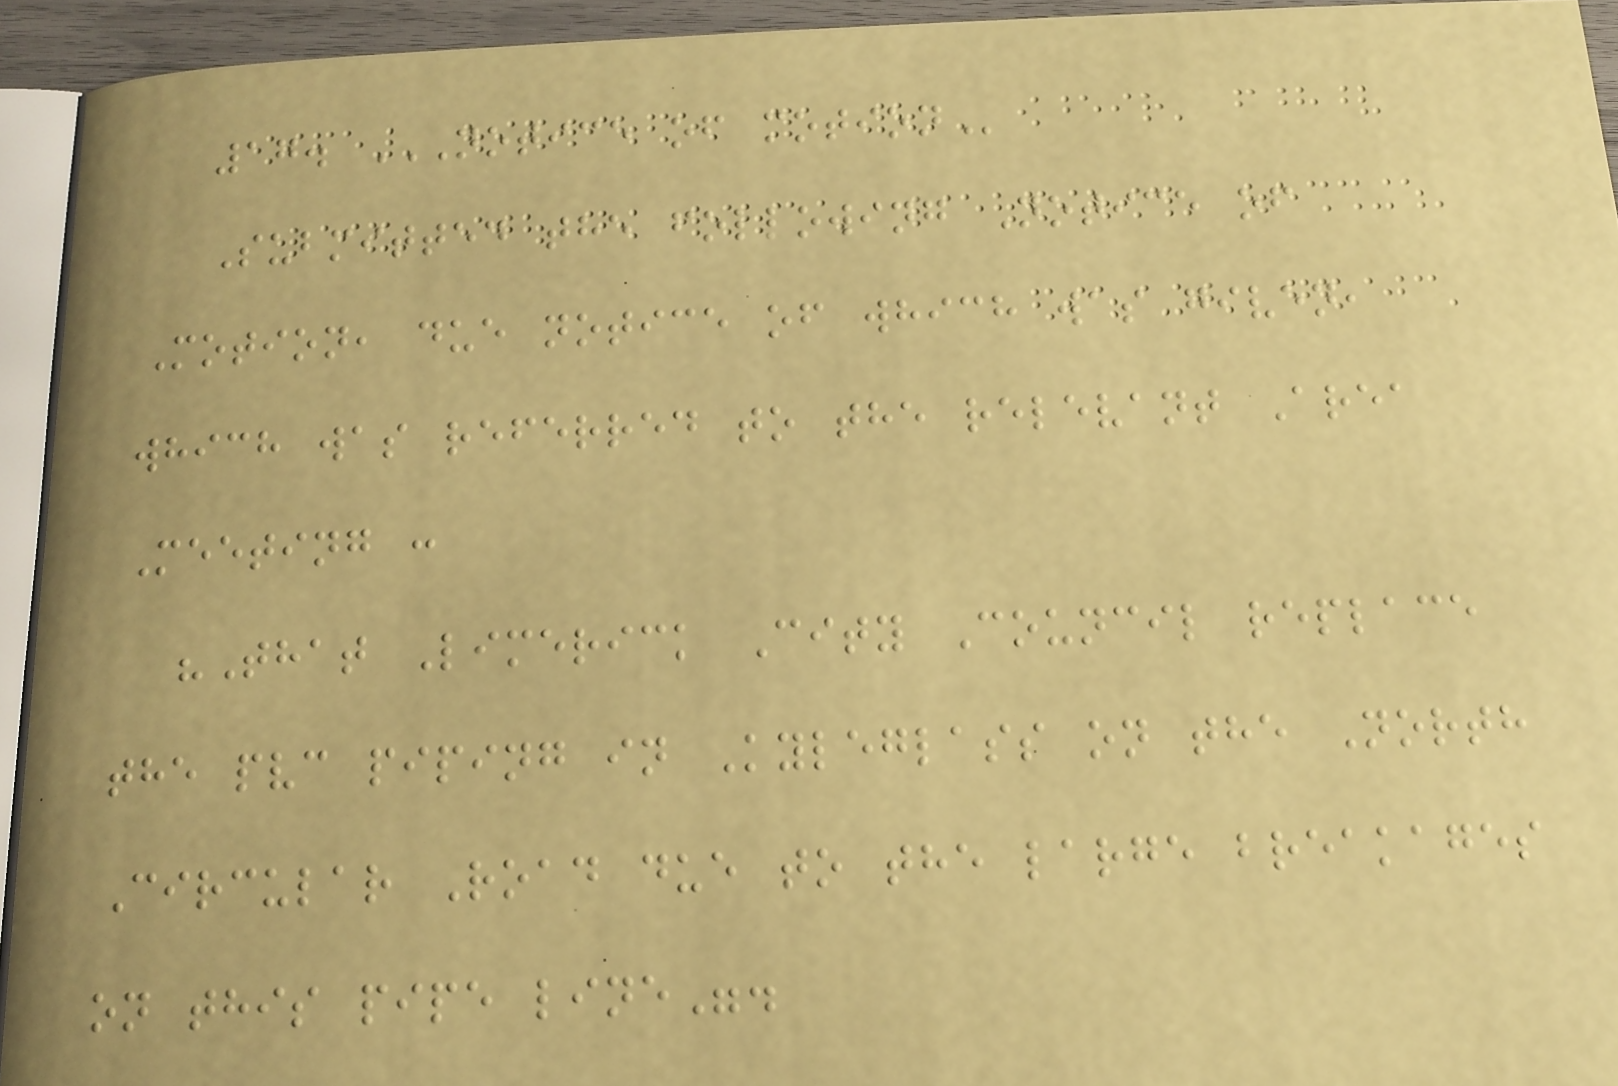17. NOTICE OF MOTION
Submitted the following Notice of
Motion, due notice of which was given,
which was referred to the relevant Area
Meeting :
"That Limerick City Council replace
the pvc piping in Kyleglass on the North
Circular Road due to the large breakages
on this pipe line".
